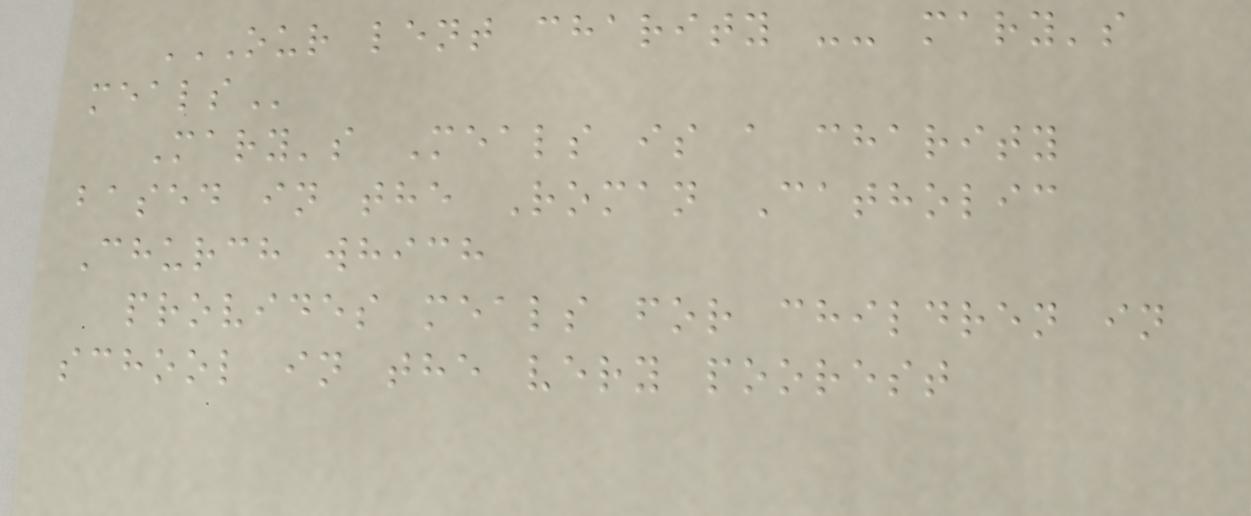OUR LENT CHARITY -- MARY'S
MEALS
Mary's Meals is a charity
based in the Roman Catholic
Church which
provides meals for children in
school in the very poorest
